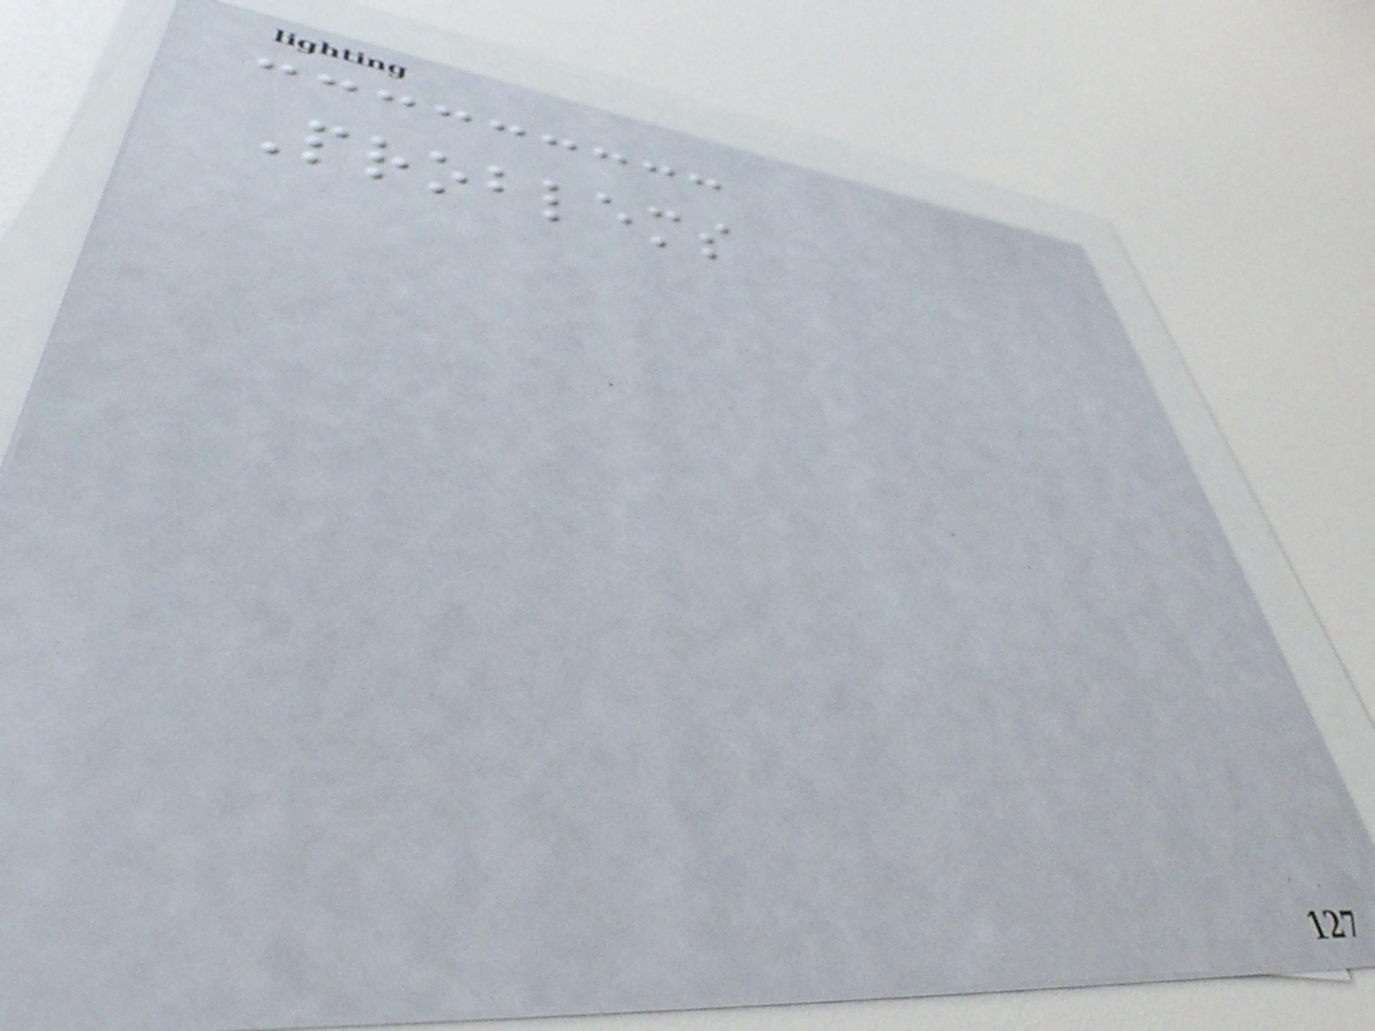Problems
